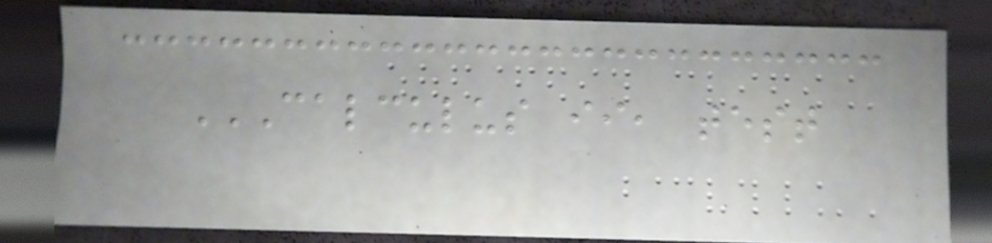CALCULUS II, TEST
